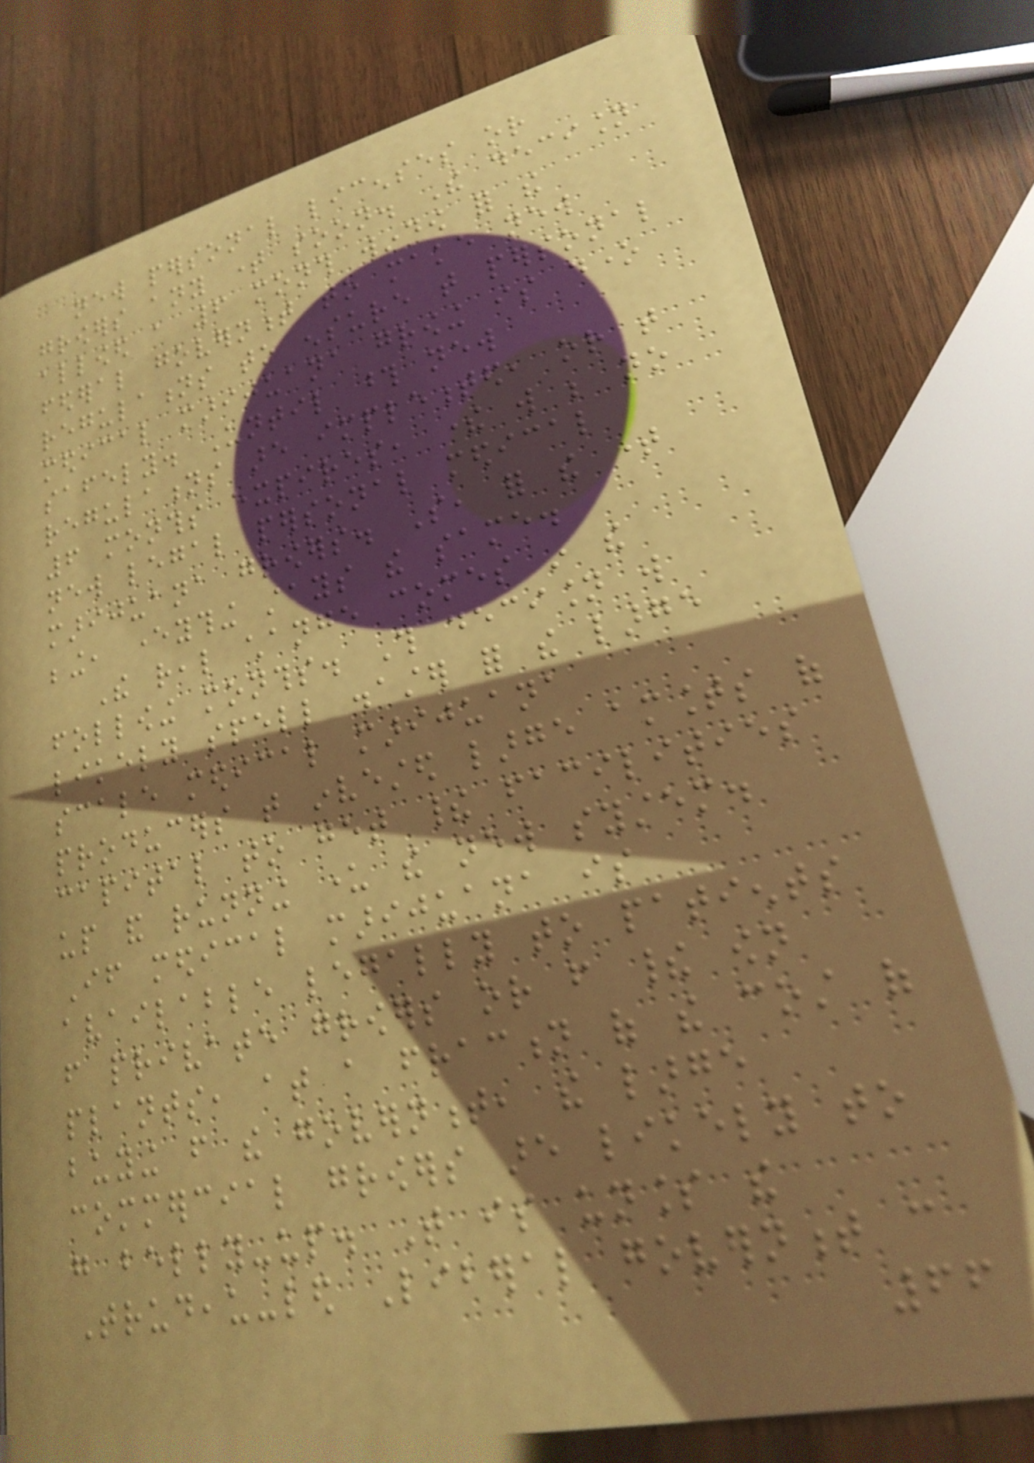new personal licenses or
growers any time soon. The decision
allowed a 6 month window for the
federal government to make new
regulations to ensure that personal
medical marijuana growing is done
safely. Until those new
regulations are implemented, or that
6 months expires, there will be no
new legal personal medical
marijuana growers. So, for the time
being, everything stays the same.
The real change comes in the
following months. This decision will
likely spell disaster for the large
scale medical marijuana
producers that invested large amounts of
capital to get their facilities
up and running under the new system.
If medical marijuana is
available legally to patients
from private growers or from their own
plants, at a fraction of the cost of
buying from the government, the large
commercial growers are likely to
go belly-up. That is unless the
Trudeau-led Liberal government can
66
